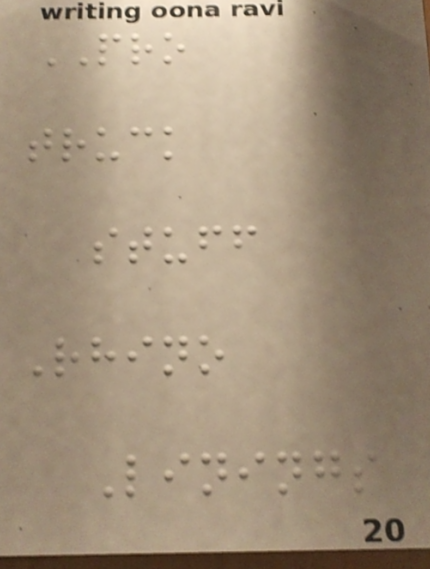PRO
truck
stuff
Rhino
Linings
